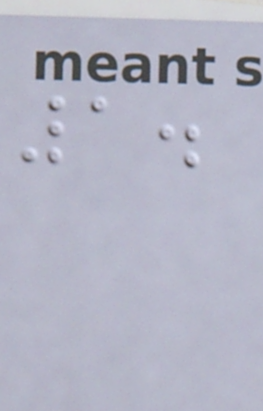1.
